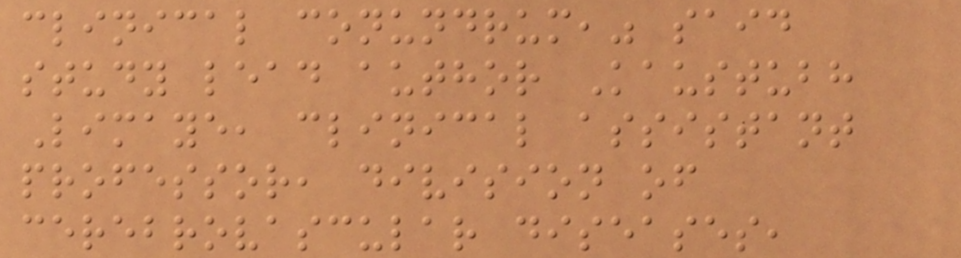clinical conundrum," said
study lead author Kaustubh
Limaye, clinical assistant
professor, division of
cerebrovascular diseases,
